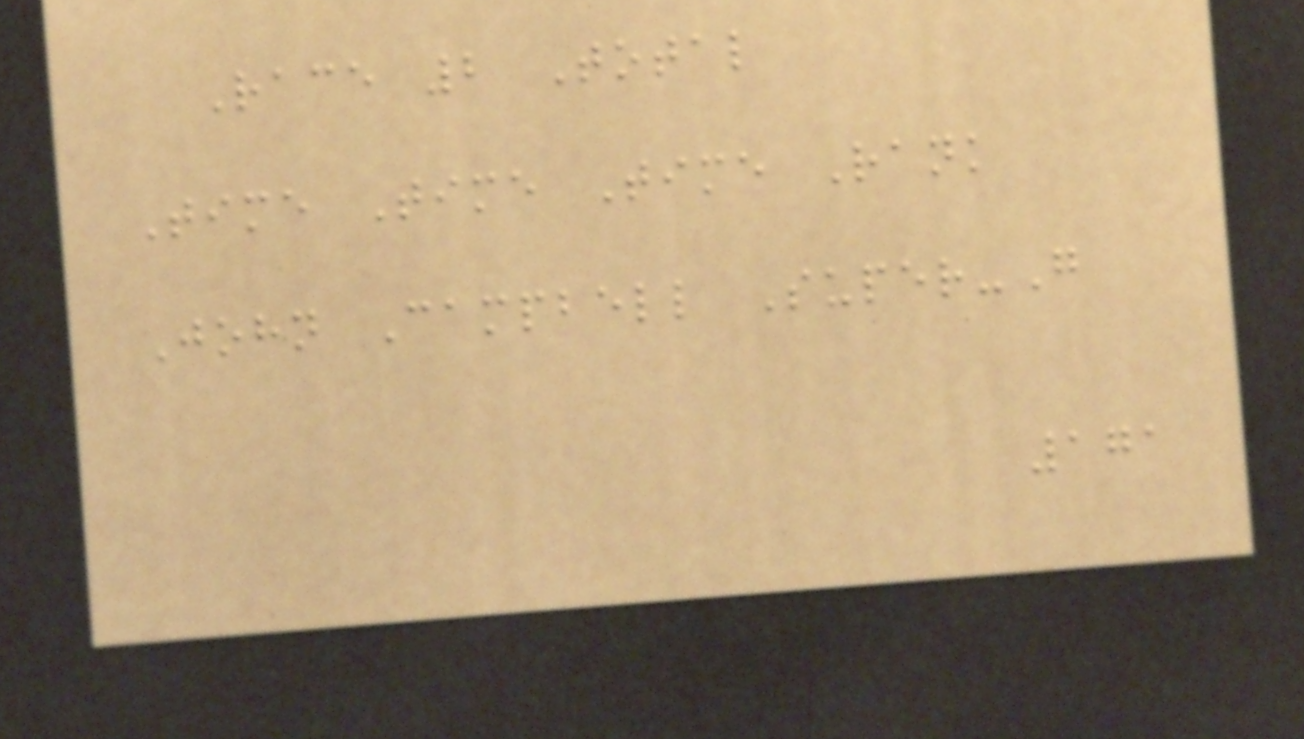Race 2 Total
Time Time Time Rank
John Campbell Super-G
171
